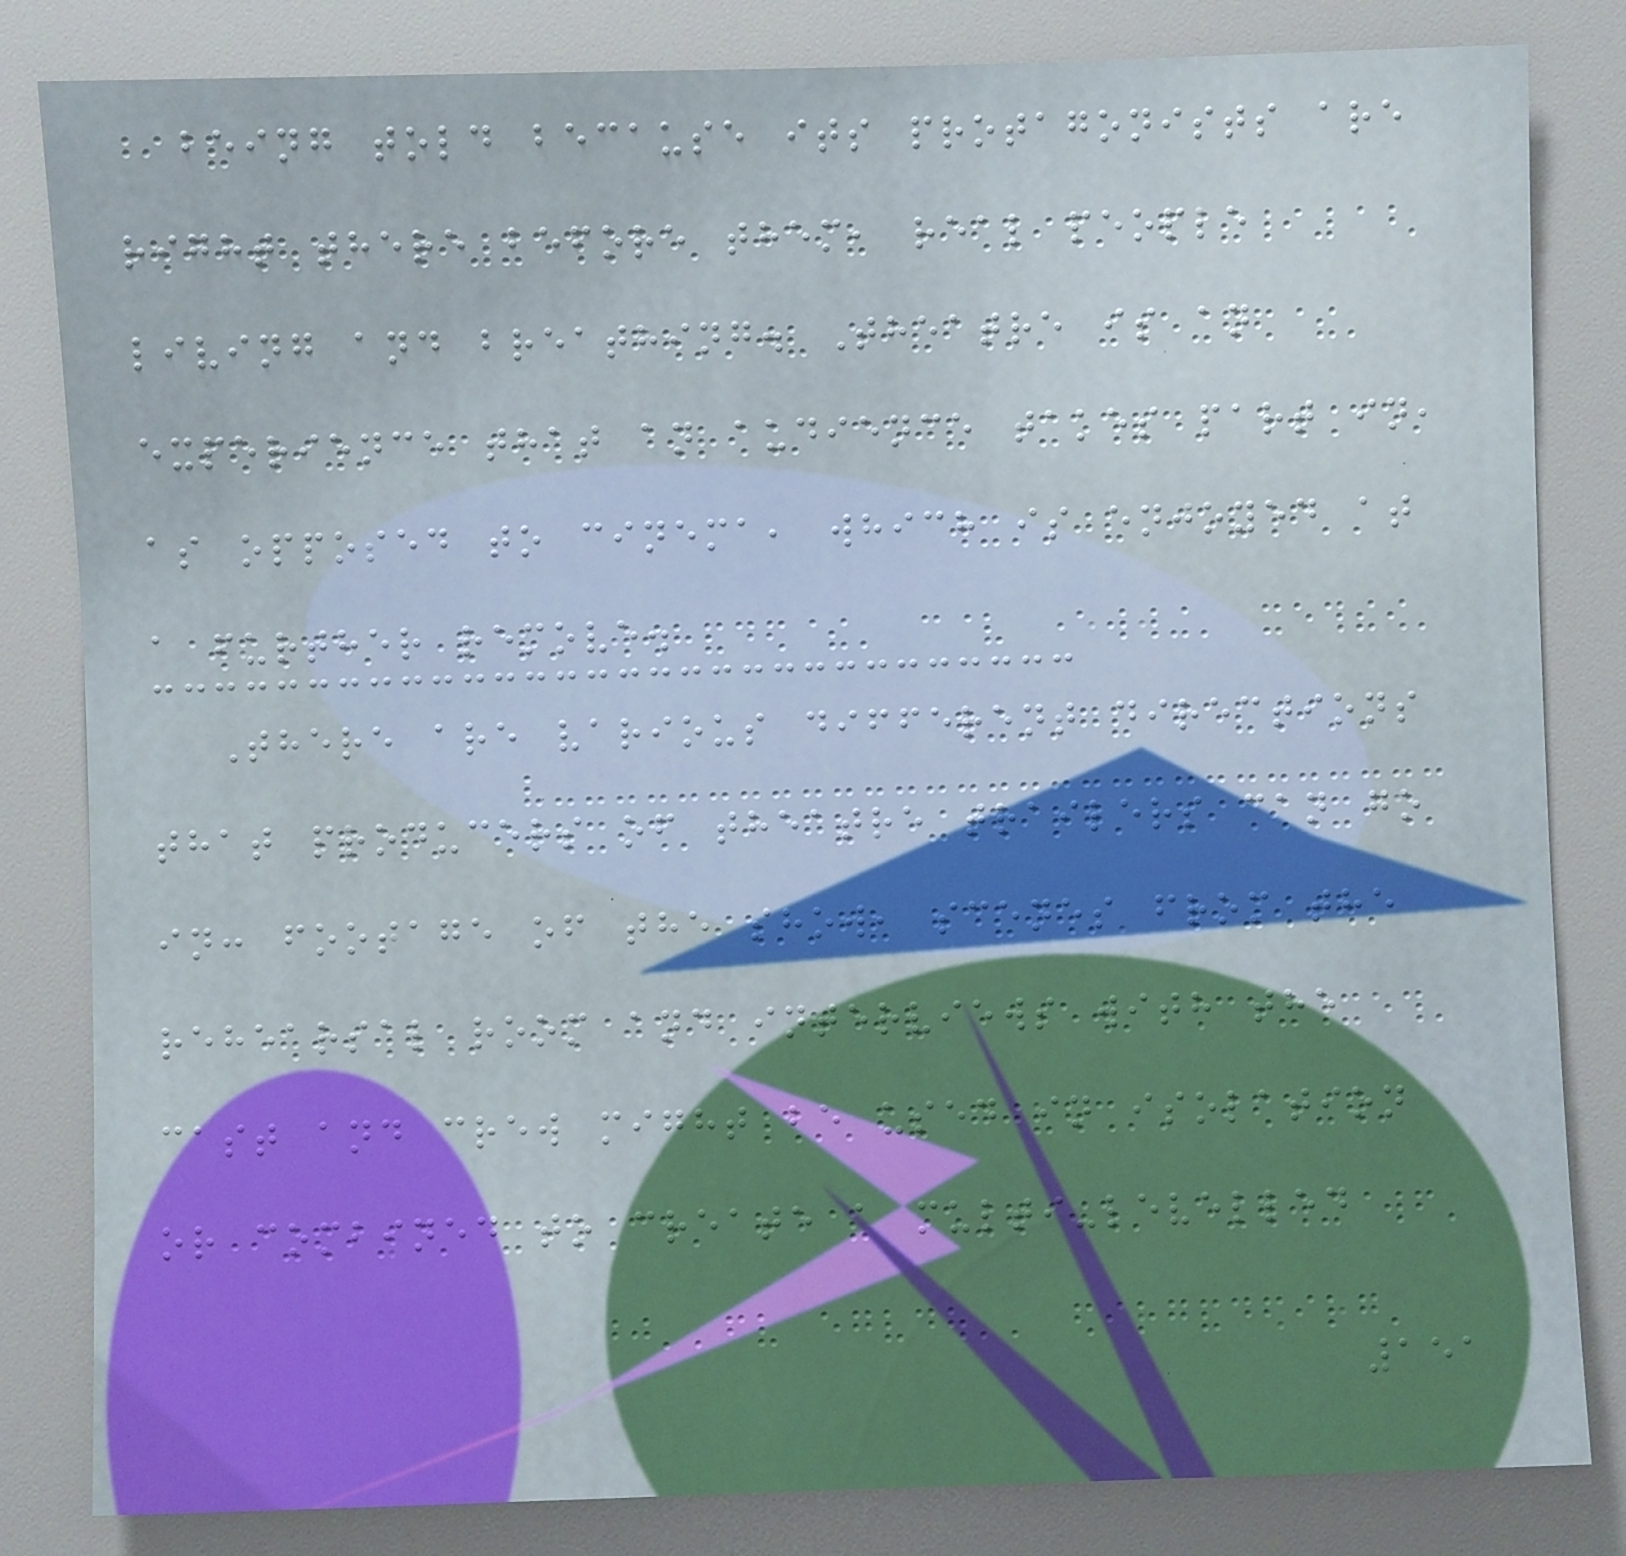being told because its protagonists are
right there before them, real people
living and breathing. Theatre is an
experience that an audience takes part in,
as opposed to cinema, which is enjoyed at
a further remove.
There are various different directions
that producers of theatre trailers can go
in: footage of the show, scenes from the
rehearsal room and interviews with the
cast and crew might be used in isolation
or combined to create a multi-levelled
151
